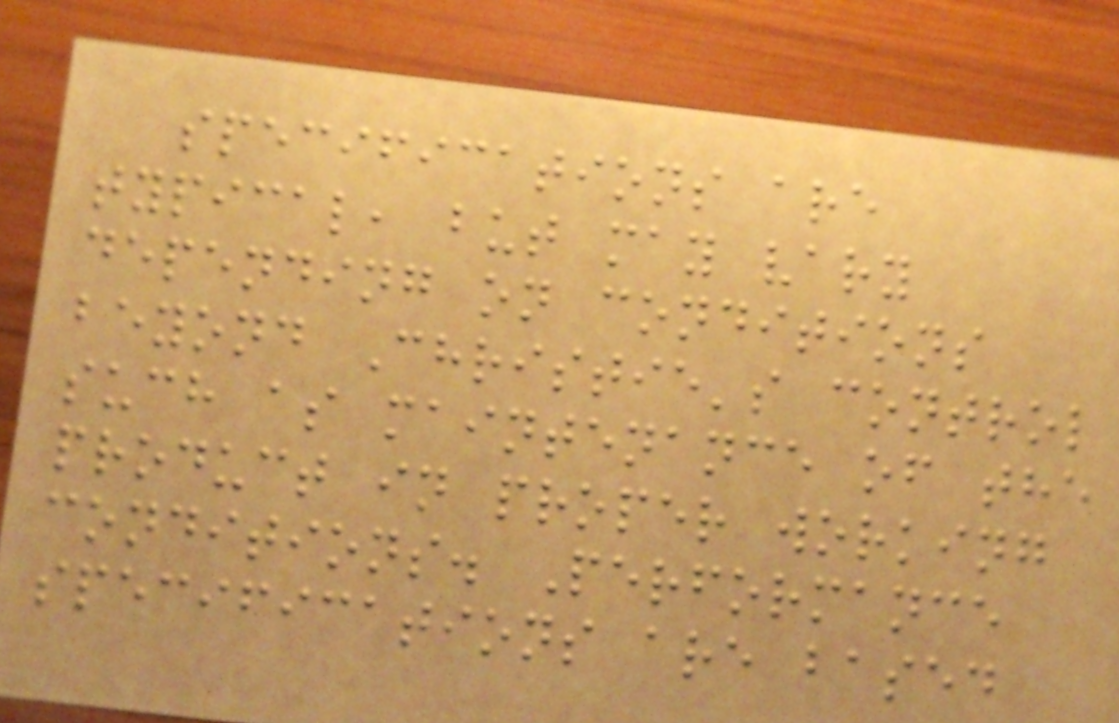specifications are
typical, but may vary
depending on conditions
beyond Christie's control
such as maintenance of the
product in proper working
conditions. Performance
specifications are based
